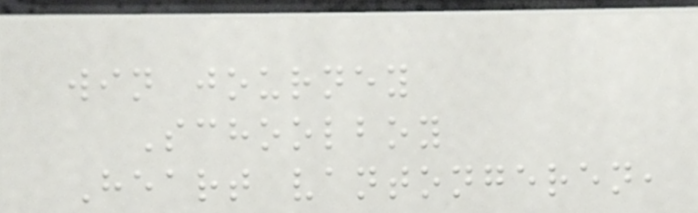win journey
Schoolboy
Heart vantongeren,
